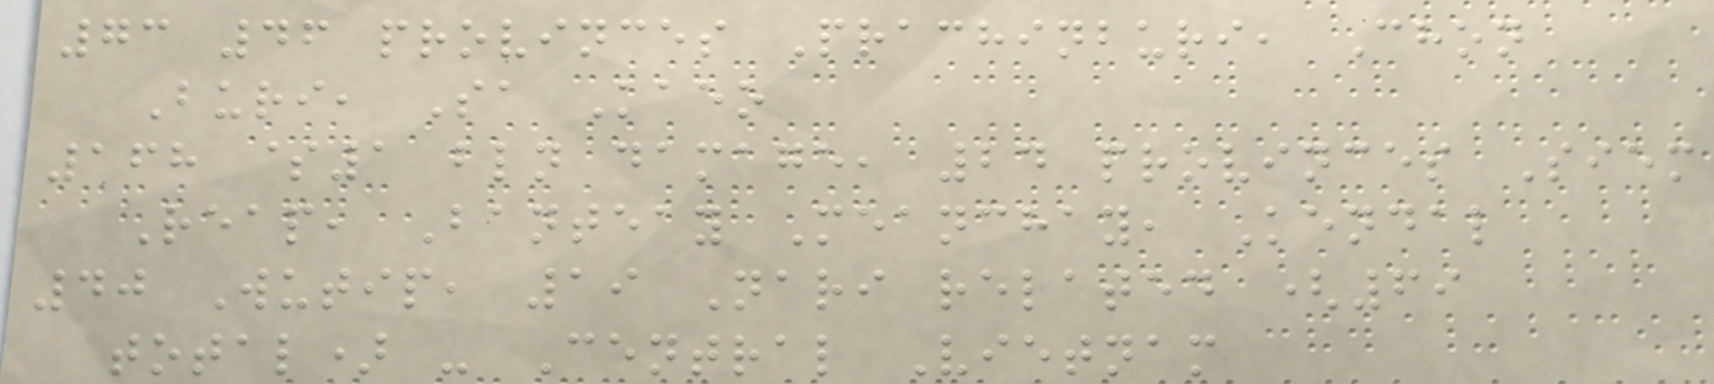73 46 provinces Prachinburi, Chon
Buri, Sa Kaeo
168 $1 bln damage, 24 provinces Siem
Reap, Banteay Meanchay, Kendal
40 Wutip, 19 Nari related (69
total) - Central Vietnam
